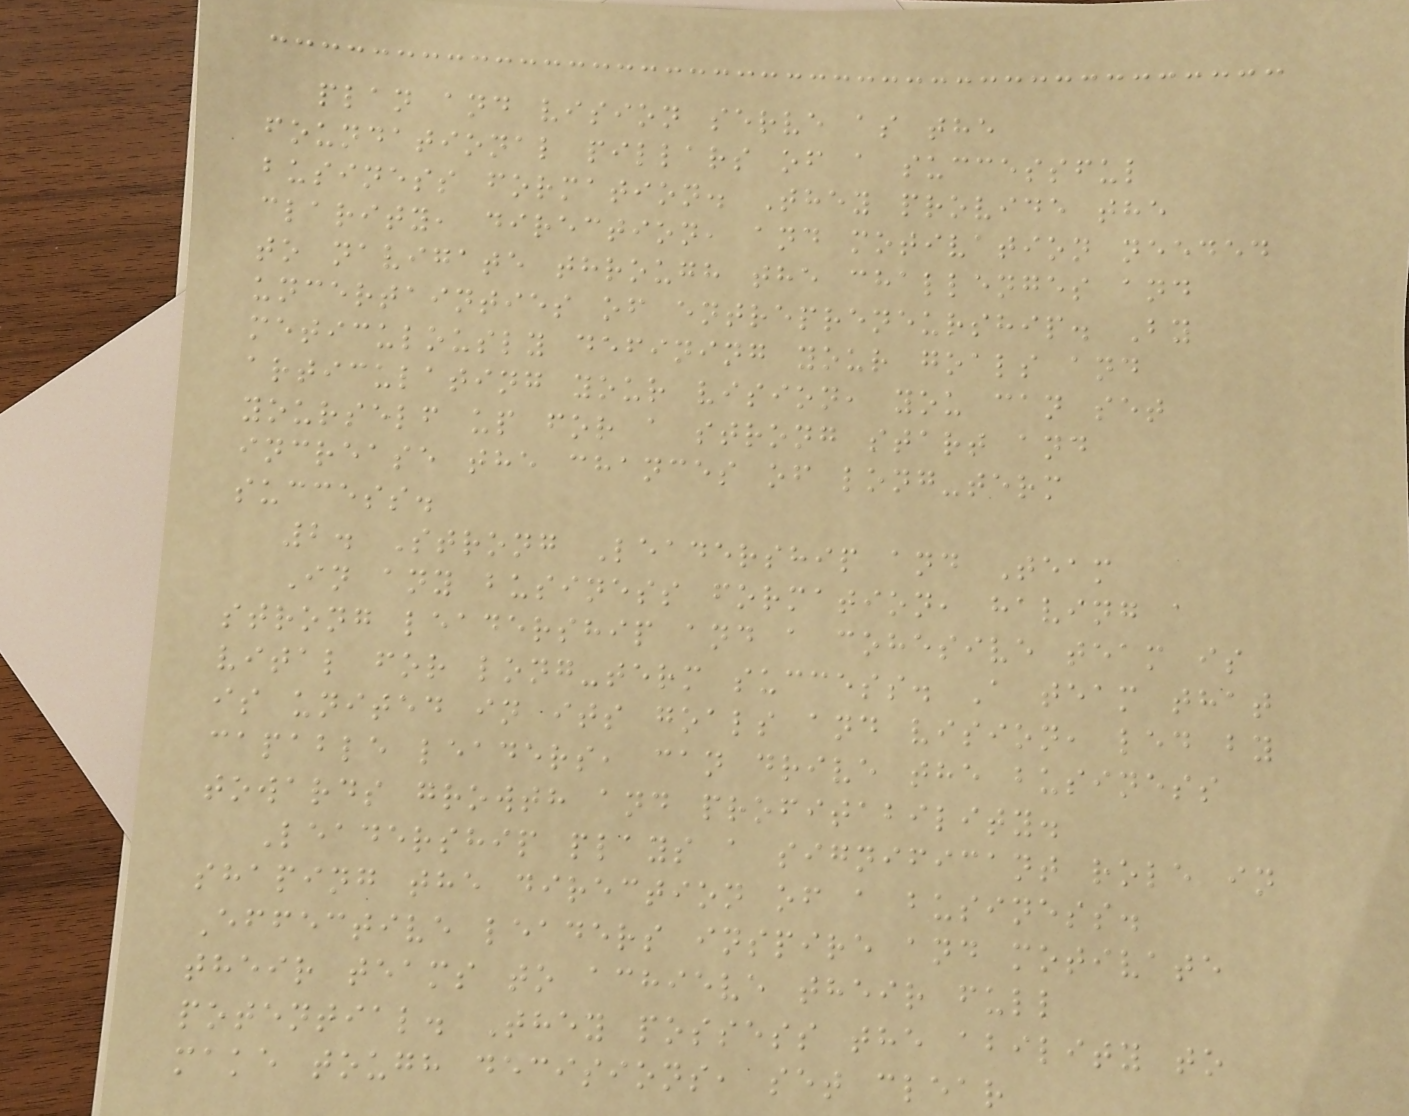plan and vision serve as the
foundational pillars of a successful
business formation. They provide the
clarity, direction, and motivation needed
to navigate through the challenges and
uncertainties of entrepreneurship. By
meticulously defining your goals and
articulating your vision, you can set
yourself up for a strong start and
increase the chances of long-term
success.
2. Strong Leadership and Team
In any business formation, having a
strong leadership and a cohesive team is
vital for long-term success. A team that
is united in its goals and vision, led by
capable leaders, can drive the business
towards growth and profitability.
Leadership plays a significant role in
shaping the direction of a business.
Effective leaders inspire and motivate
their teams to achieve their full
potential. They possess the ability to
make tough decisions, set clear
